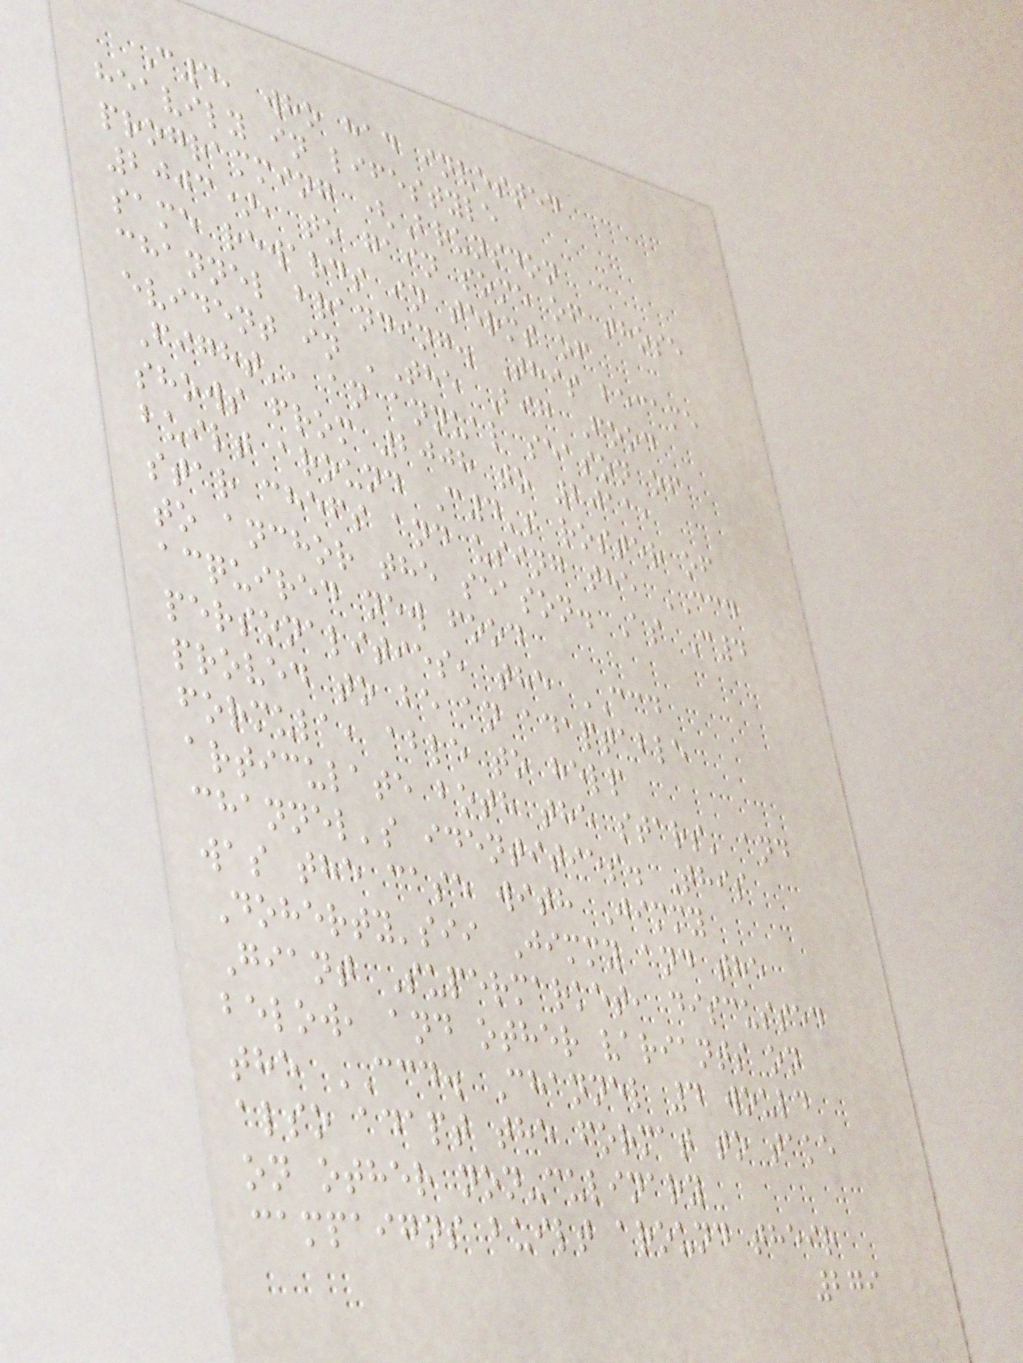C4, who had invested
heavily in lifestyle
programming (Brunsdon
2003), to gain some of those
same rewards in terms of
channel branding. This became
evident in 'The Big Food
Fight', an annual season of
shows from 2008 to 2011,
built around C4's roster of
star chefs and using the CCD
to anchor the season. As C4
acquired new food
personalities, the CCD
proved to be an adaptable
formula, able to help
articulate both the stars' and
channel's identities. This
was the case with Jimmy
Doherty'sii Jimmy and the
Giant Supermarket, discussed
below, and other variants on
the CCD. Channel 4 would
also adapt the format to take
on other non-culinary
campaigns built around their
279
